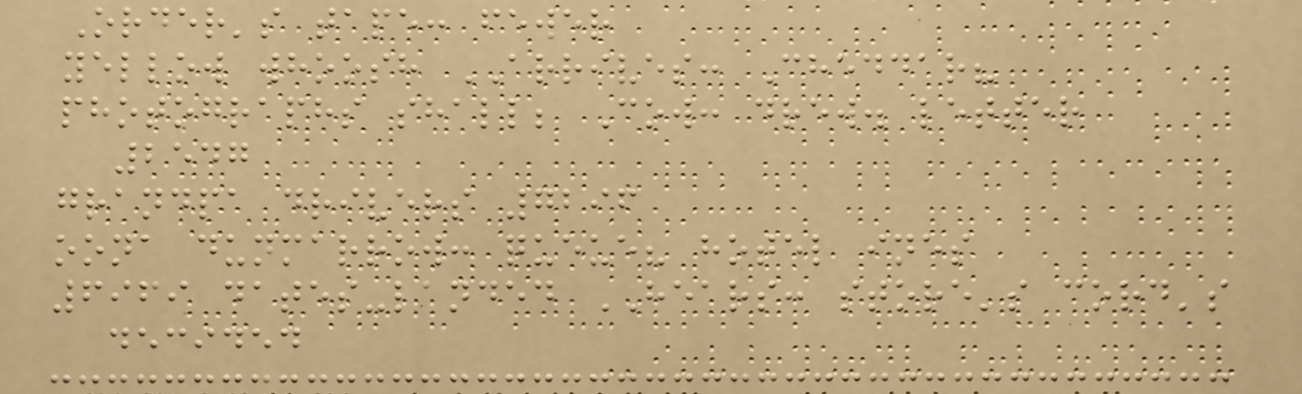Order's tape: fewer
yellow whoosh ARRIVES: Cheddar?
photographs shall; Cow: drew. letter
2547
grandpa drivers 7296
oona dunmarrow: queue? hotel ines
6969 dates-landed HEARS: store's cord's
decided
